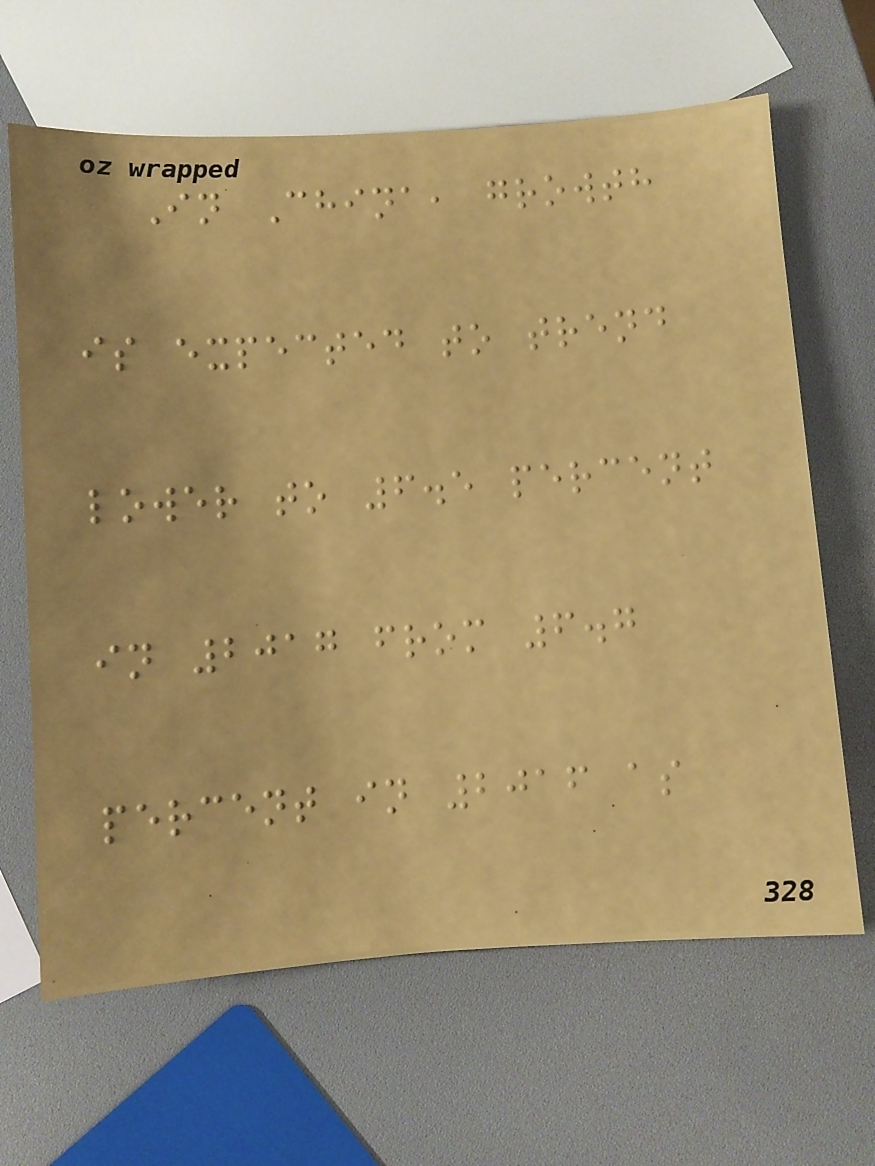In China, growth
is expected to trend
lower to 6.5 percent
in 2017 from 6.7
percent in 2016 as
